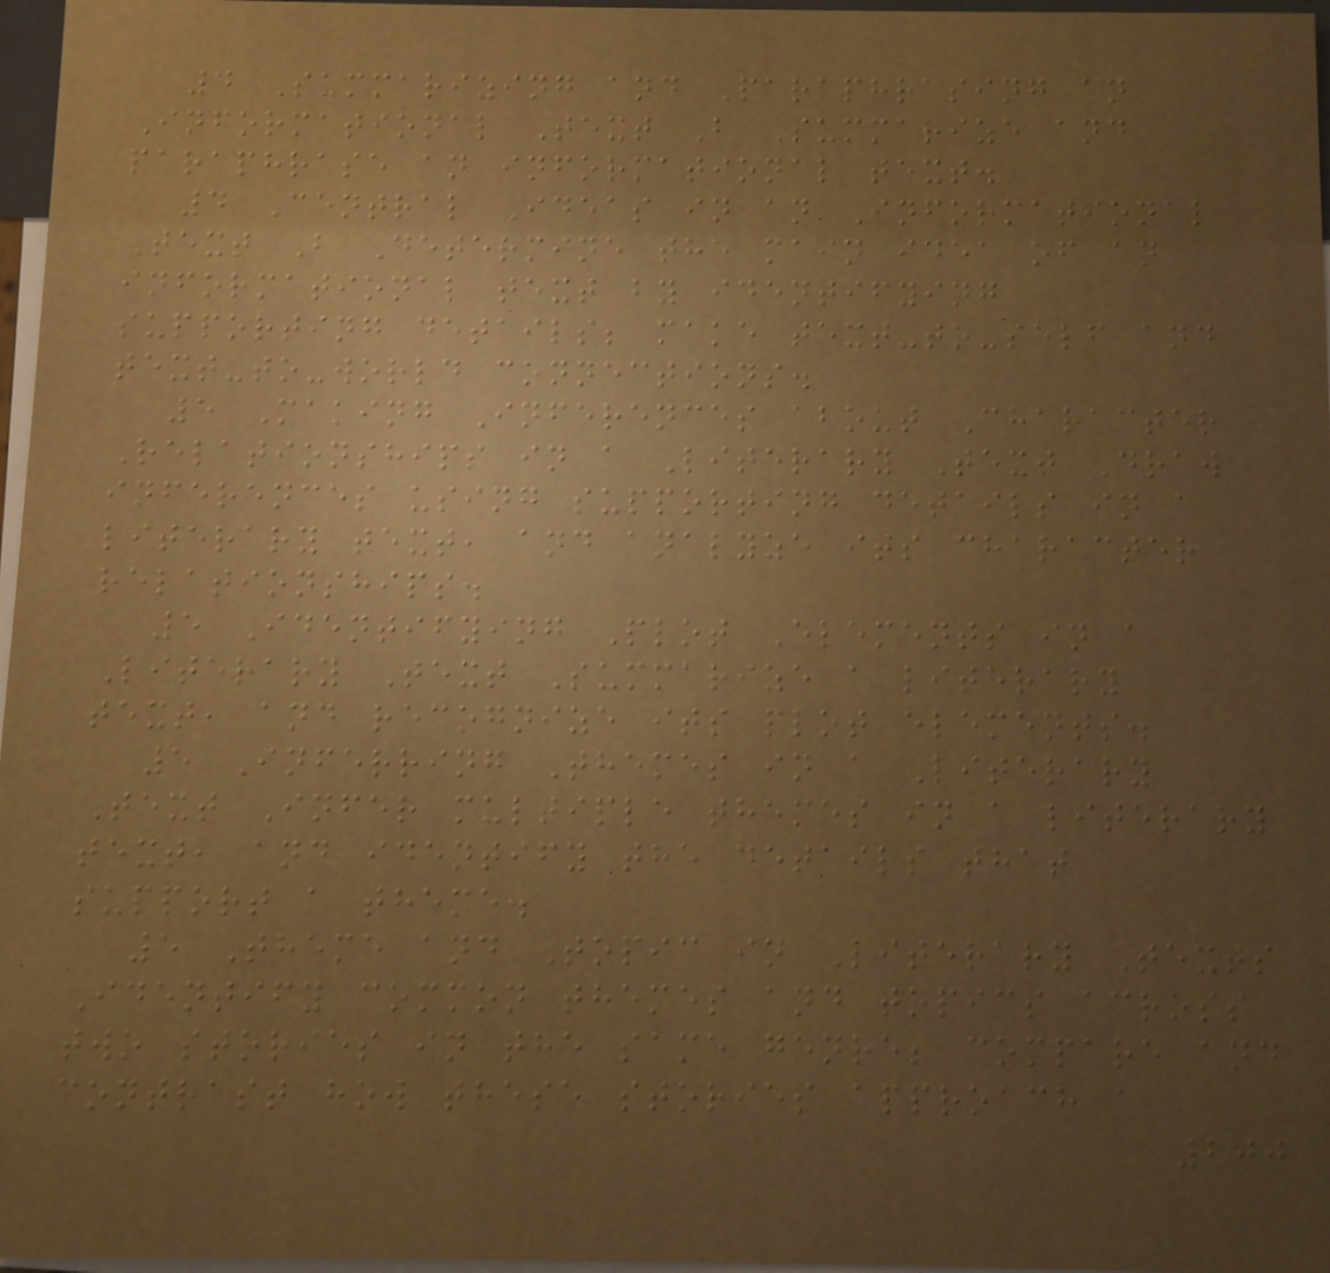4 Summarizing and Paraphrasing an
Informational Text B Summarize and
paraphrase an informational text.
4 Central Ideas in an Informational
Text B Determine the main idea of an
informational text by identifying
supporting details; make text-to-self and
text-to-world connections.
5 Making Inferences about Character
Relationships in a Literary Text Draw
inferences using supporting details in a
literary text, and analyze its character
relationships.
5 Identifying Plot Elements in a
Literary Text Summarize a literary
text, and recognize its plot elements.
5 Inferring Themes in a Literary
Text Infer multiple themes in a literary
text, and identify the details that
support a theme.
5 Theme and Topic in Literary Texts
Identify common themes and topics across
two stories in the same genre; compare and
contrast how these stories approach a
200
